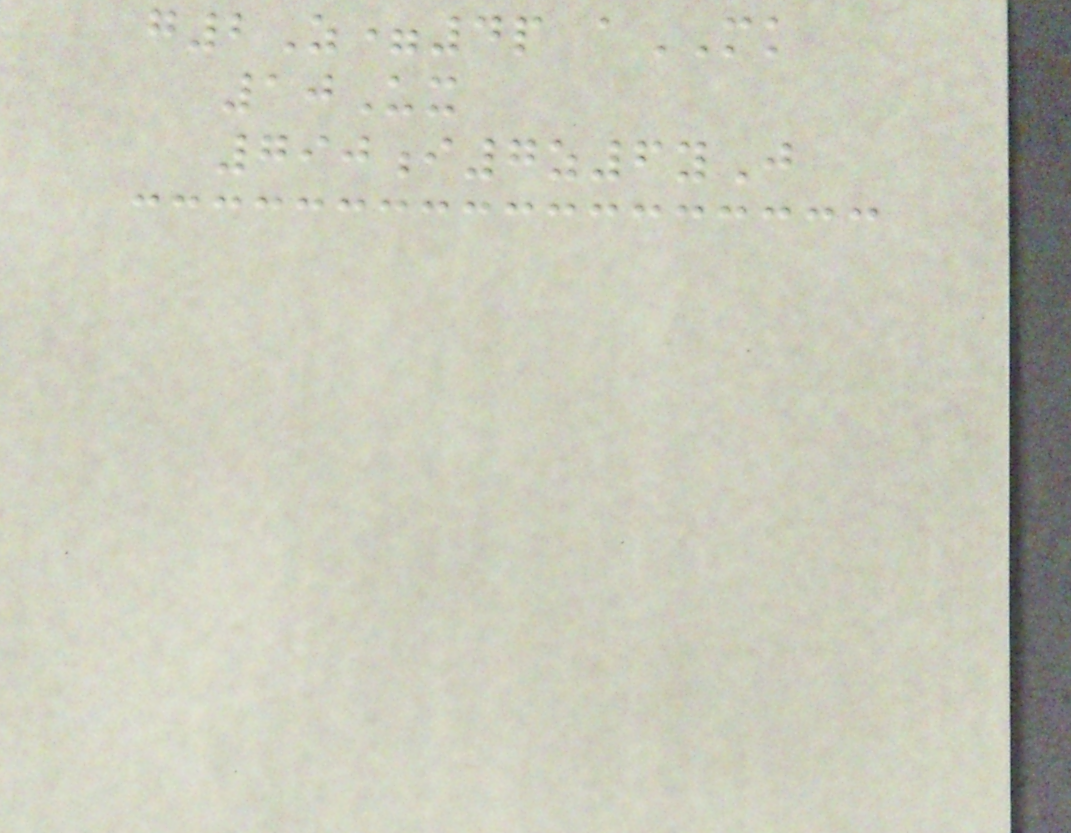g2Z=4p aMK
10Ux
790i7z6yJ
